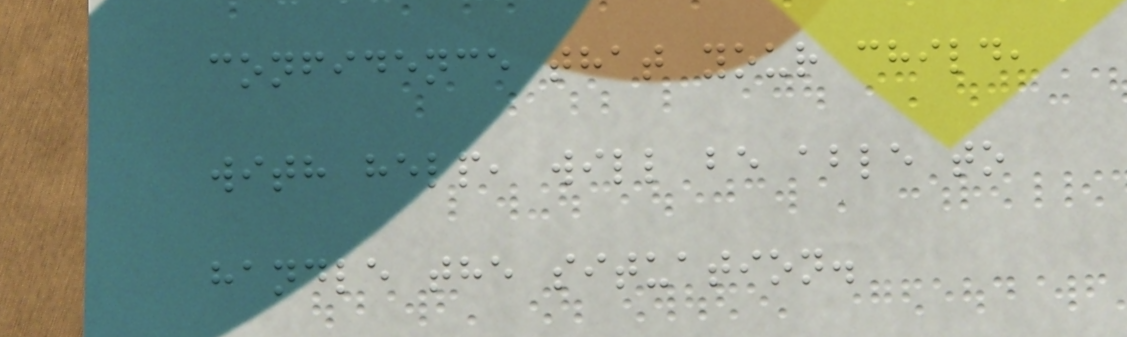confidence that your child,
with help, will be able to
handle the situation.
